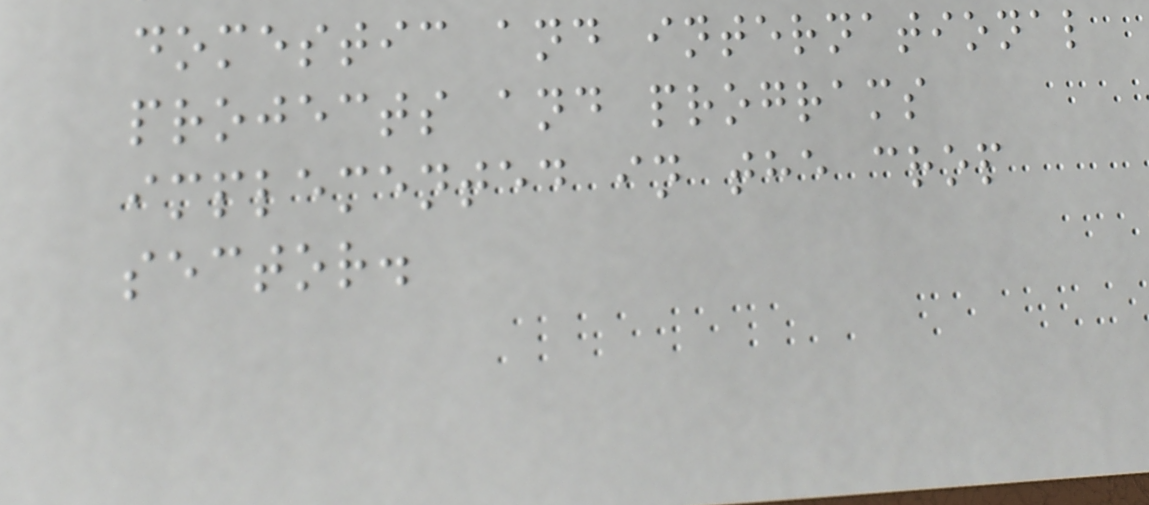domestic and international
projects and programs
implemented in the crop
sector.
